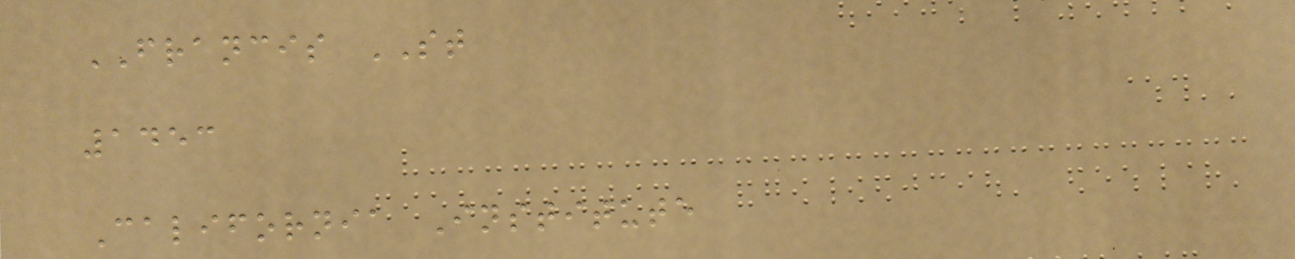FRANCIS ST
1453
California Institute
